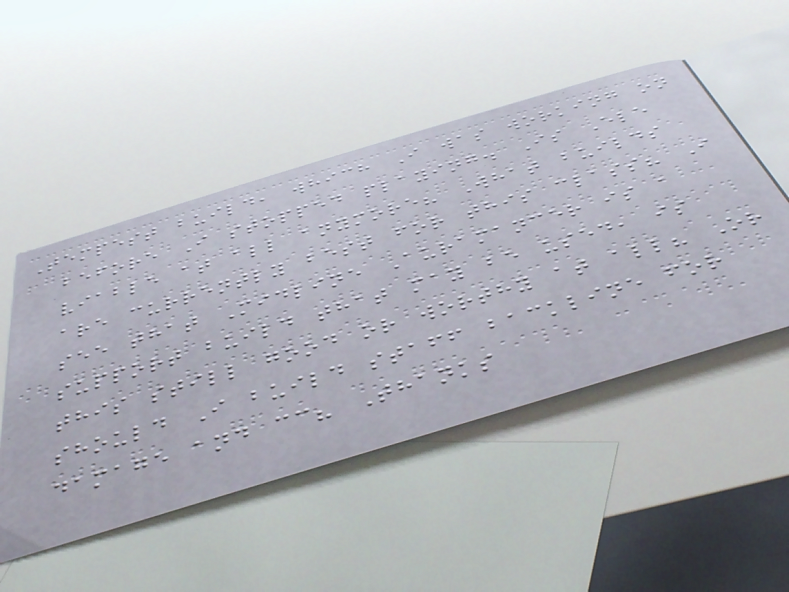Tempest build, which I was working on
before I stopped playing. Is Ele
viable at all anymore? What builds
are currently best for this class? I
see that Midline Auramancer is a
support build that may be used, is
this still good or worthy at all? Or
should I build staff backline for
damage and cc? Thanks
